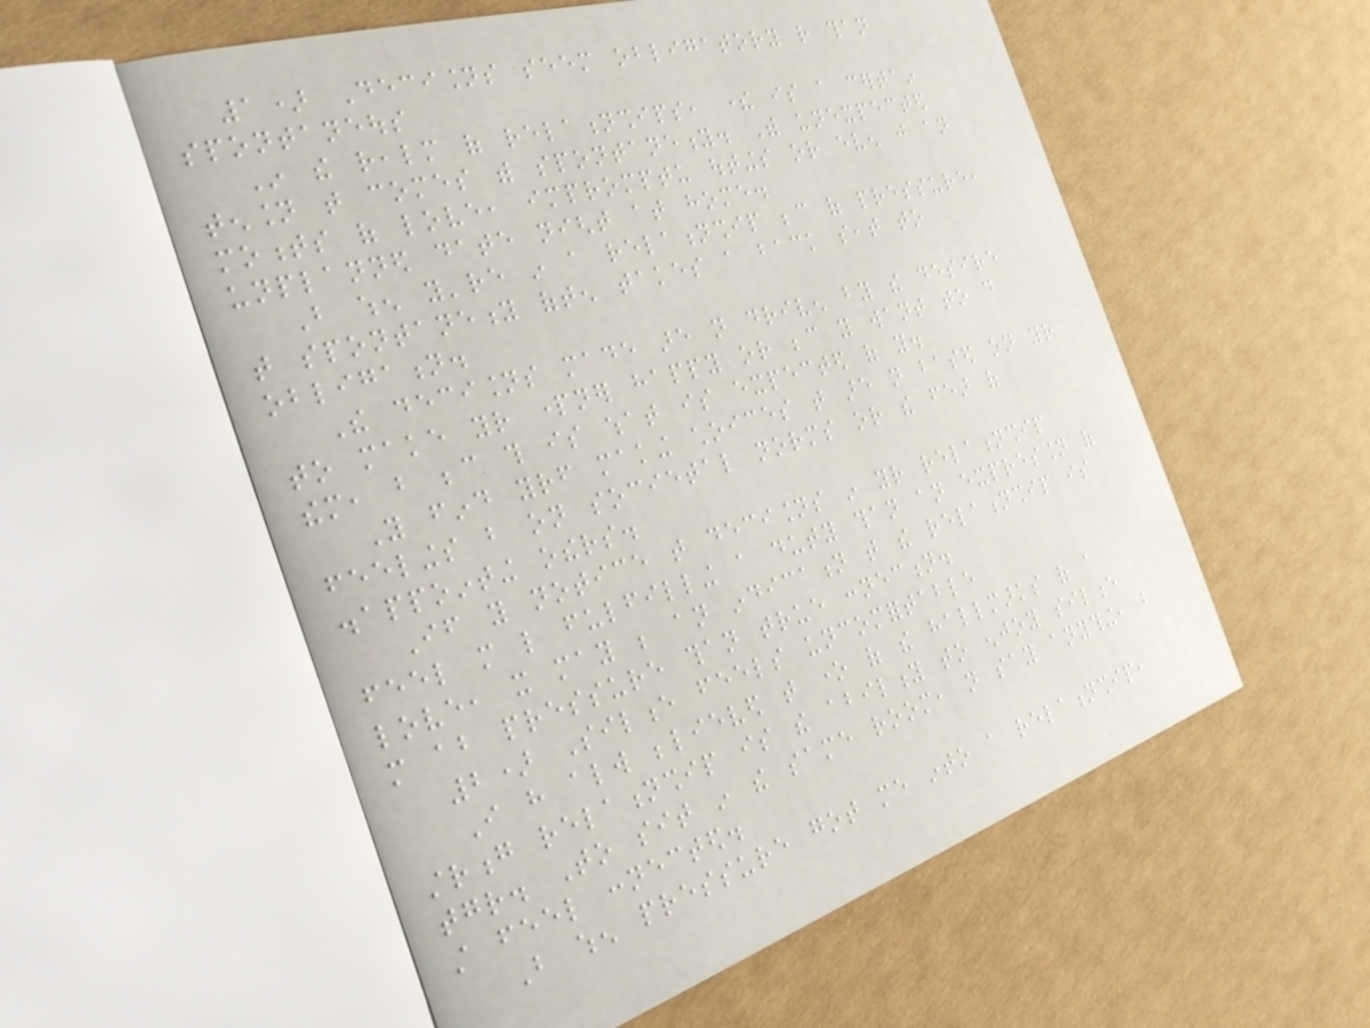1) Decisions seem obligatory rather than
spontaneous
In the realm of relationships, there is a certain
tension that comes with spontaneity. With unexpected
moments of love, impromptu outings or even just an
unplanned date night at home.
But when you're in a relationship because of pressure,
that spontaneity often takes a back seat to
obligation.
The decisions made are not driven by the desire
to make your partner happy or because you want to do
them, but because this is what is expected of you.
You find yourself making choices that are not based on your
feelings but on societal norms or the fear of
disappointing others.
If you notice that decisions in your relationship
feel more like fulfilling a duty than an expression of
love, it may be an indication that the relationship is
more about pressure than true connection.
2) Silence feels uncomfortable
I have always believed that one of the hallmarks of a
strong relationship is the ability to enjoy silence
together. To sit in the same room, not say anything, but
still feel connected.
But when pressure got me into a relationship,
